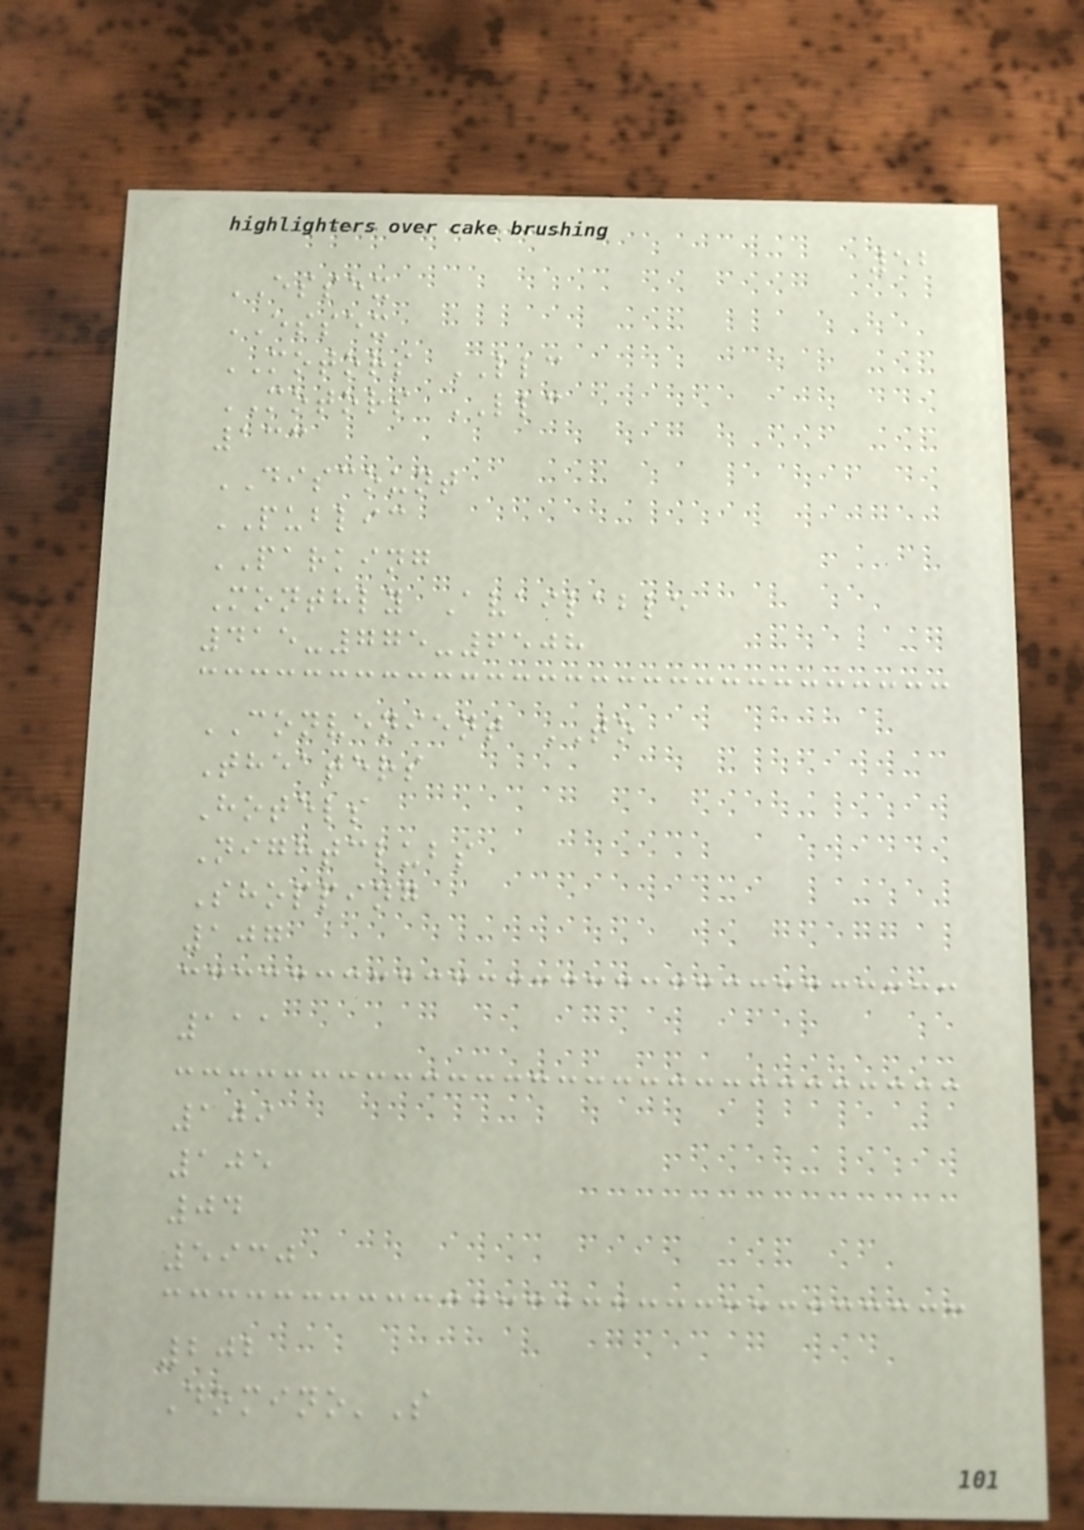52
ESSEX
ESSEX
MOTORS LLC
MOTORS LLC
133
DISCOUNT
PUBLIC
PARKING
Monthly Available
415-775-6508
CONVENIENT TO
Theaters
Hotels
Nightclubs
Shopping
107
111
109
105
04
5930
202
Domino'S
